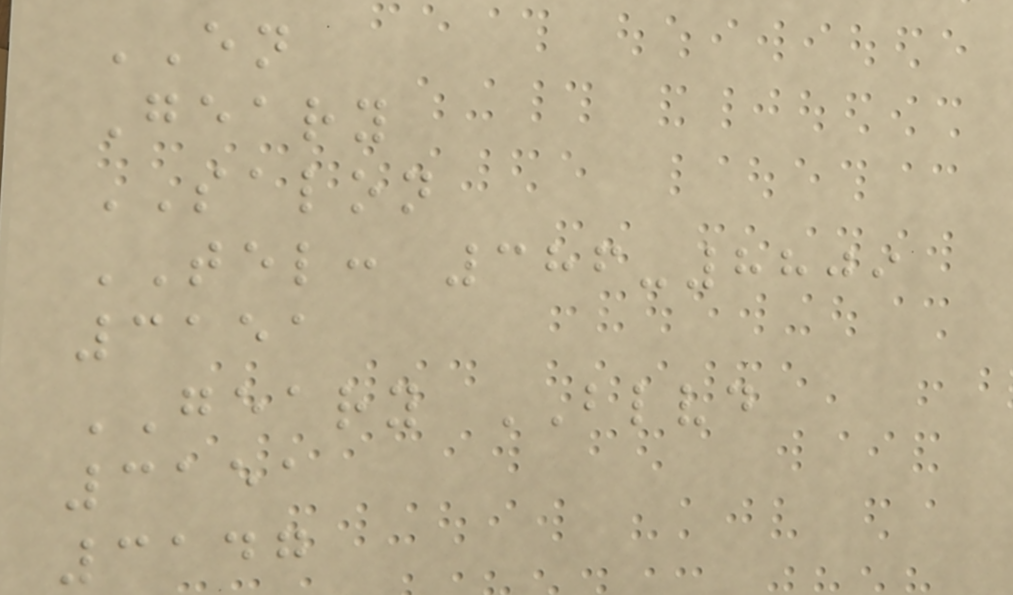EN
Geary
SALON
TEL: 386-8809
3151
GEARY BLVD
3151
3147
